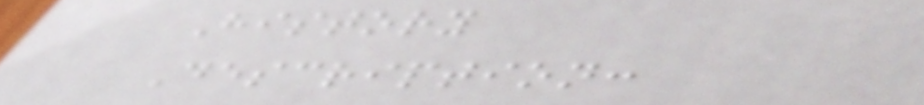History
Description:
